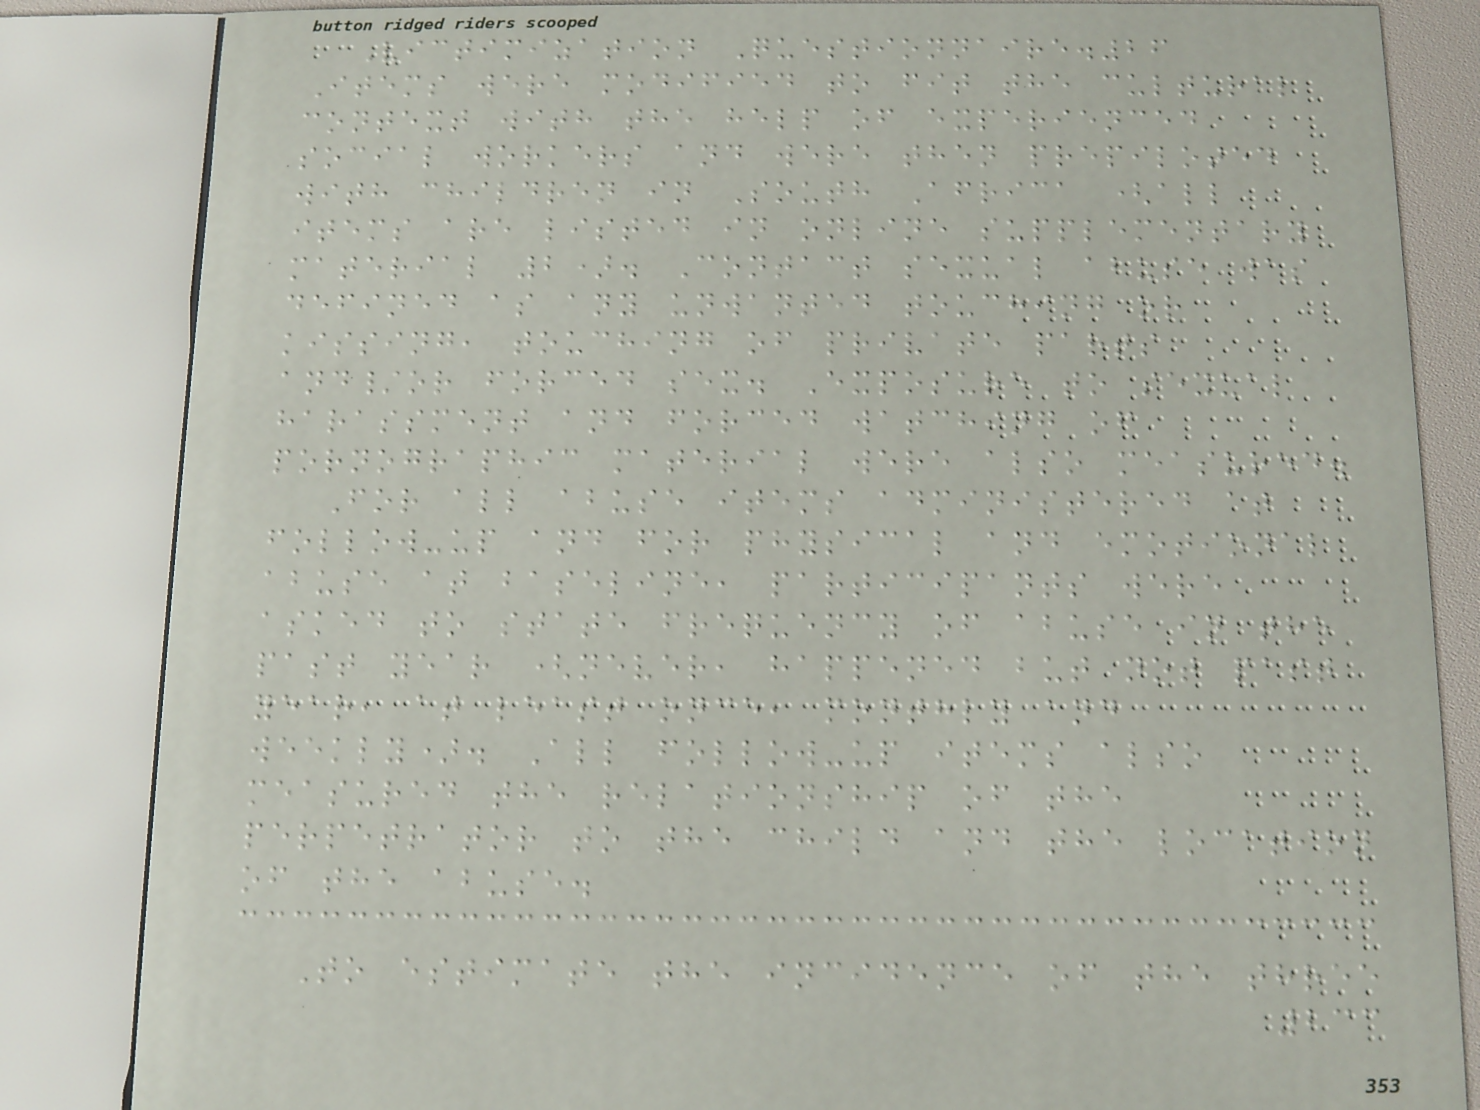Victimization Questionnaire.26
Items were modified to fit the cultural
context with the help of experienced
social workers and were then prepiloted
with children in South Africa (all
items are listed in online supplementary
material 2). Contact sexual abuse was
defined as any unwanted touching or
kissing, touching of private parts
and/or forced sex. Exposure to sexual
harassment and forced watching of
pornographic material were also measured.
For all abuse items administered at
follow-up and for physical and emotional
abuse at baseline, participants were
asked to state frequency of abuse in the
past year (never, happened but not past
year, at least once, monthly and
weekly). All follow-up items also
measured the relationship of the
perpetrator to the child and the location
of the abuse.
To estimate the incidence of the three
233
